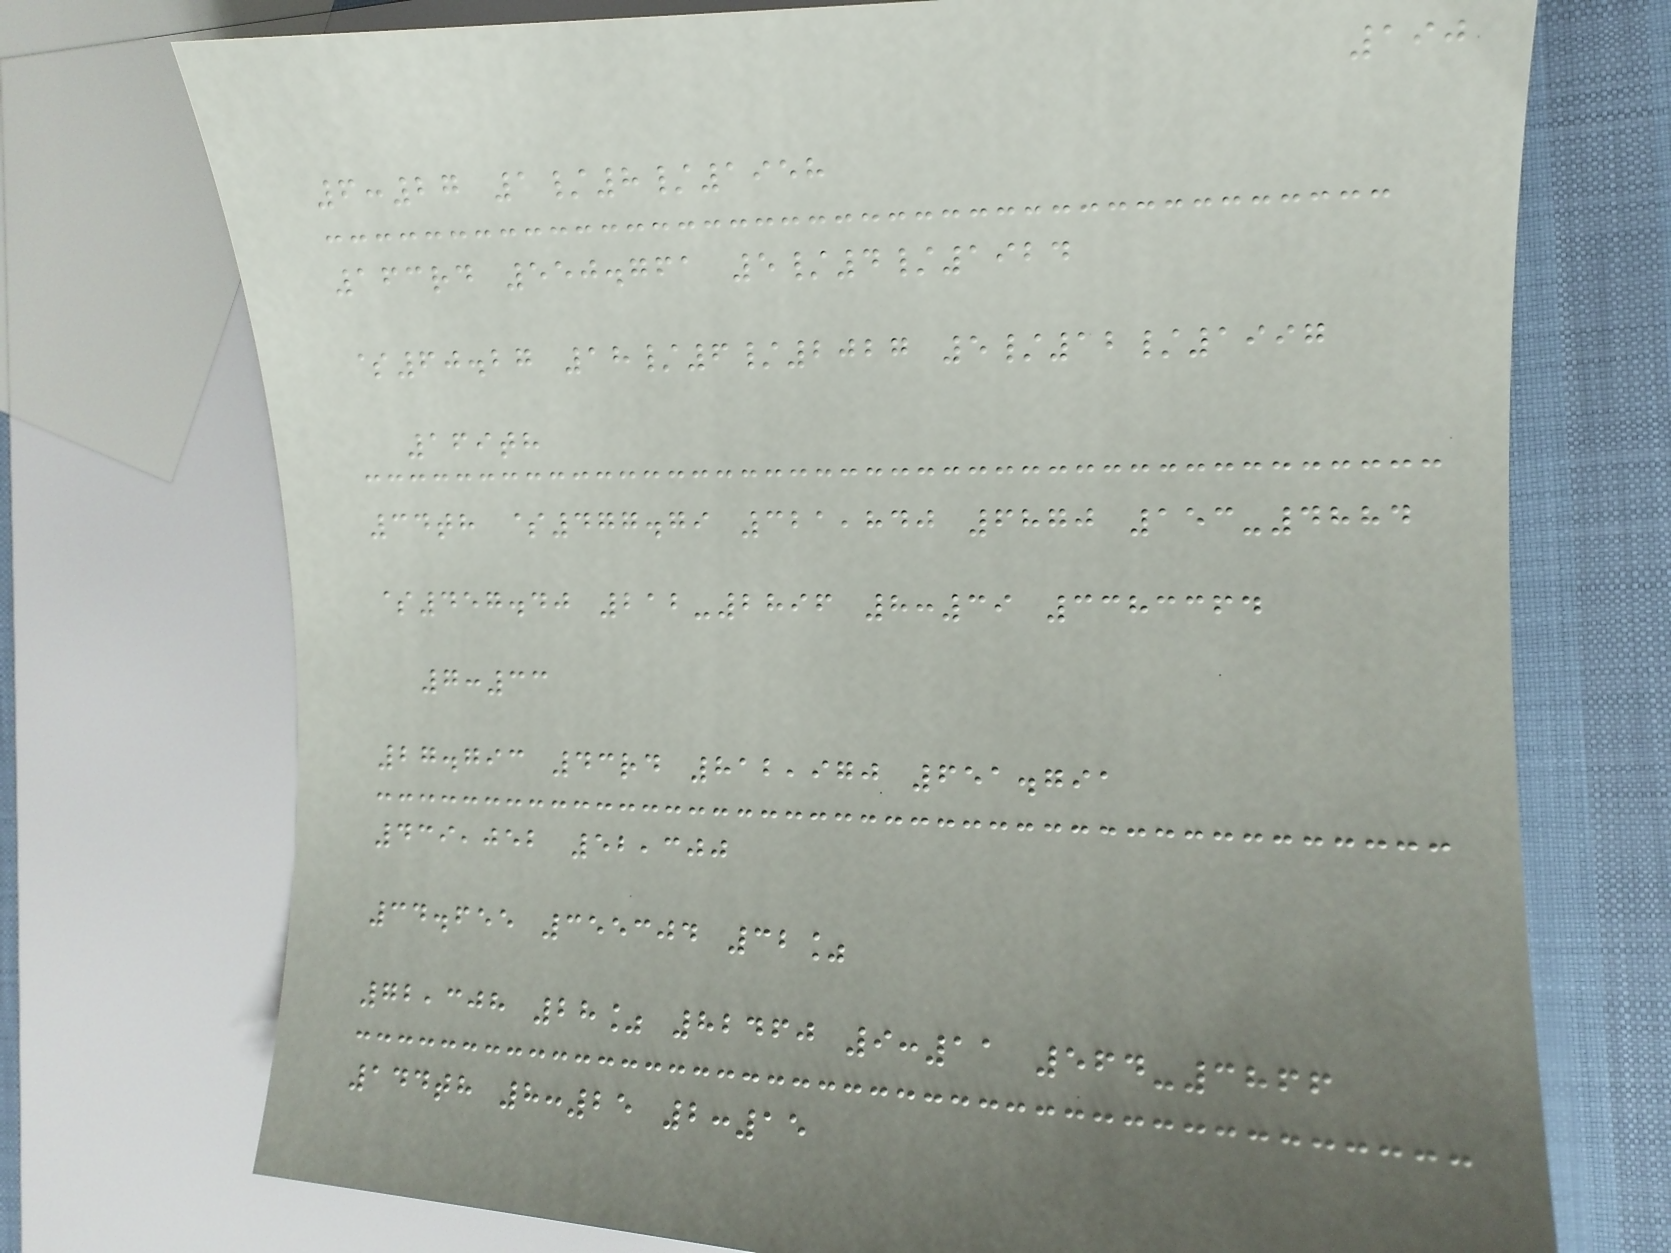190
6:27 1/8/1958
163rd 550.761 5/4/1924
$60.27 18/6/2027 5/12/1997
169th
34th $477.79 321,840 6870 153-4884
$457.40 212-2896 8:39 3383364
7:33
27.793 43rd 812,970 651.791
439,052 52,300
34.655 355304 32%
72,308 28% 82460 9:11 564-3866
144th 8:25 2:15
